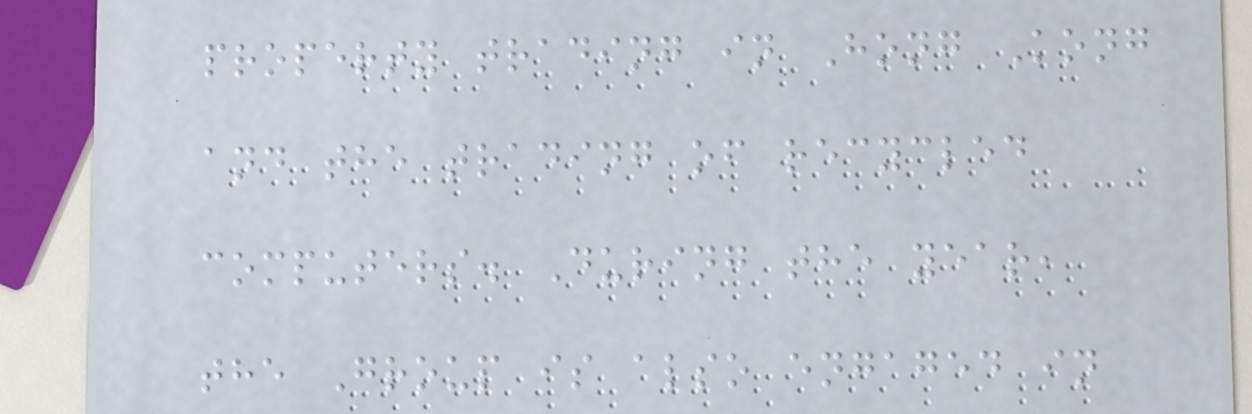property trading in Hong Kong
and the trading of recycled
computers. During the year,
the Group is also engaged in
